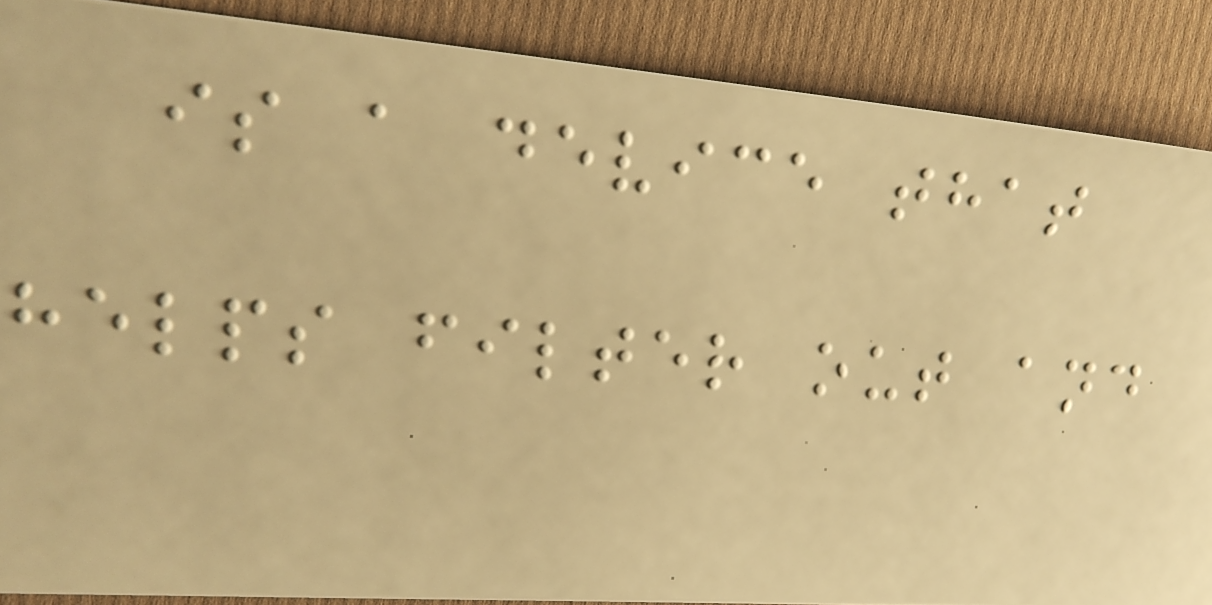is a device that
helps filter out and
